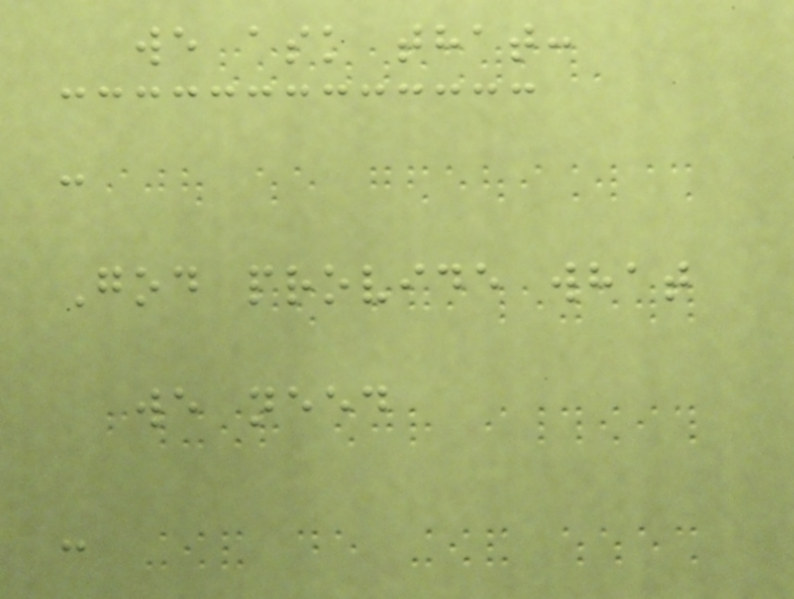we ask that:
-
God provide what
we need
-
